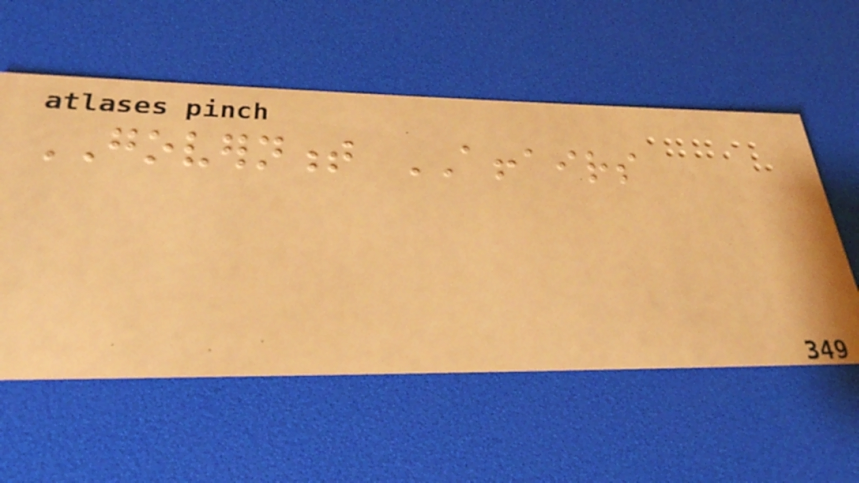GOVERNMENT AFFAIRS
